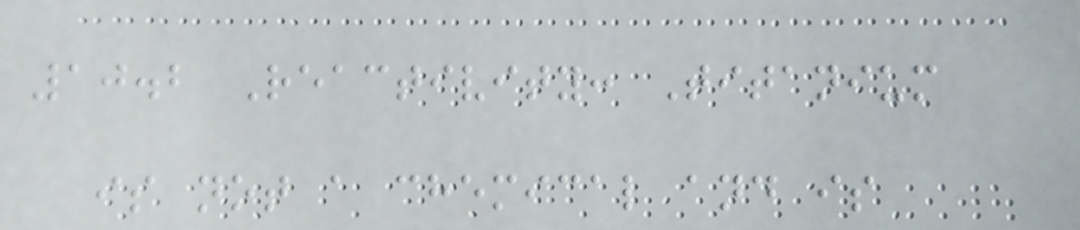10.2 Reactivity: Titanium
is not a chemical and is
